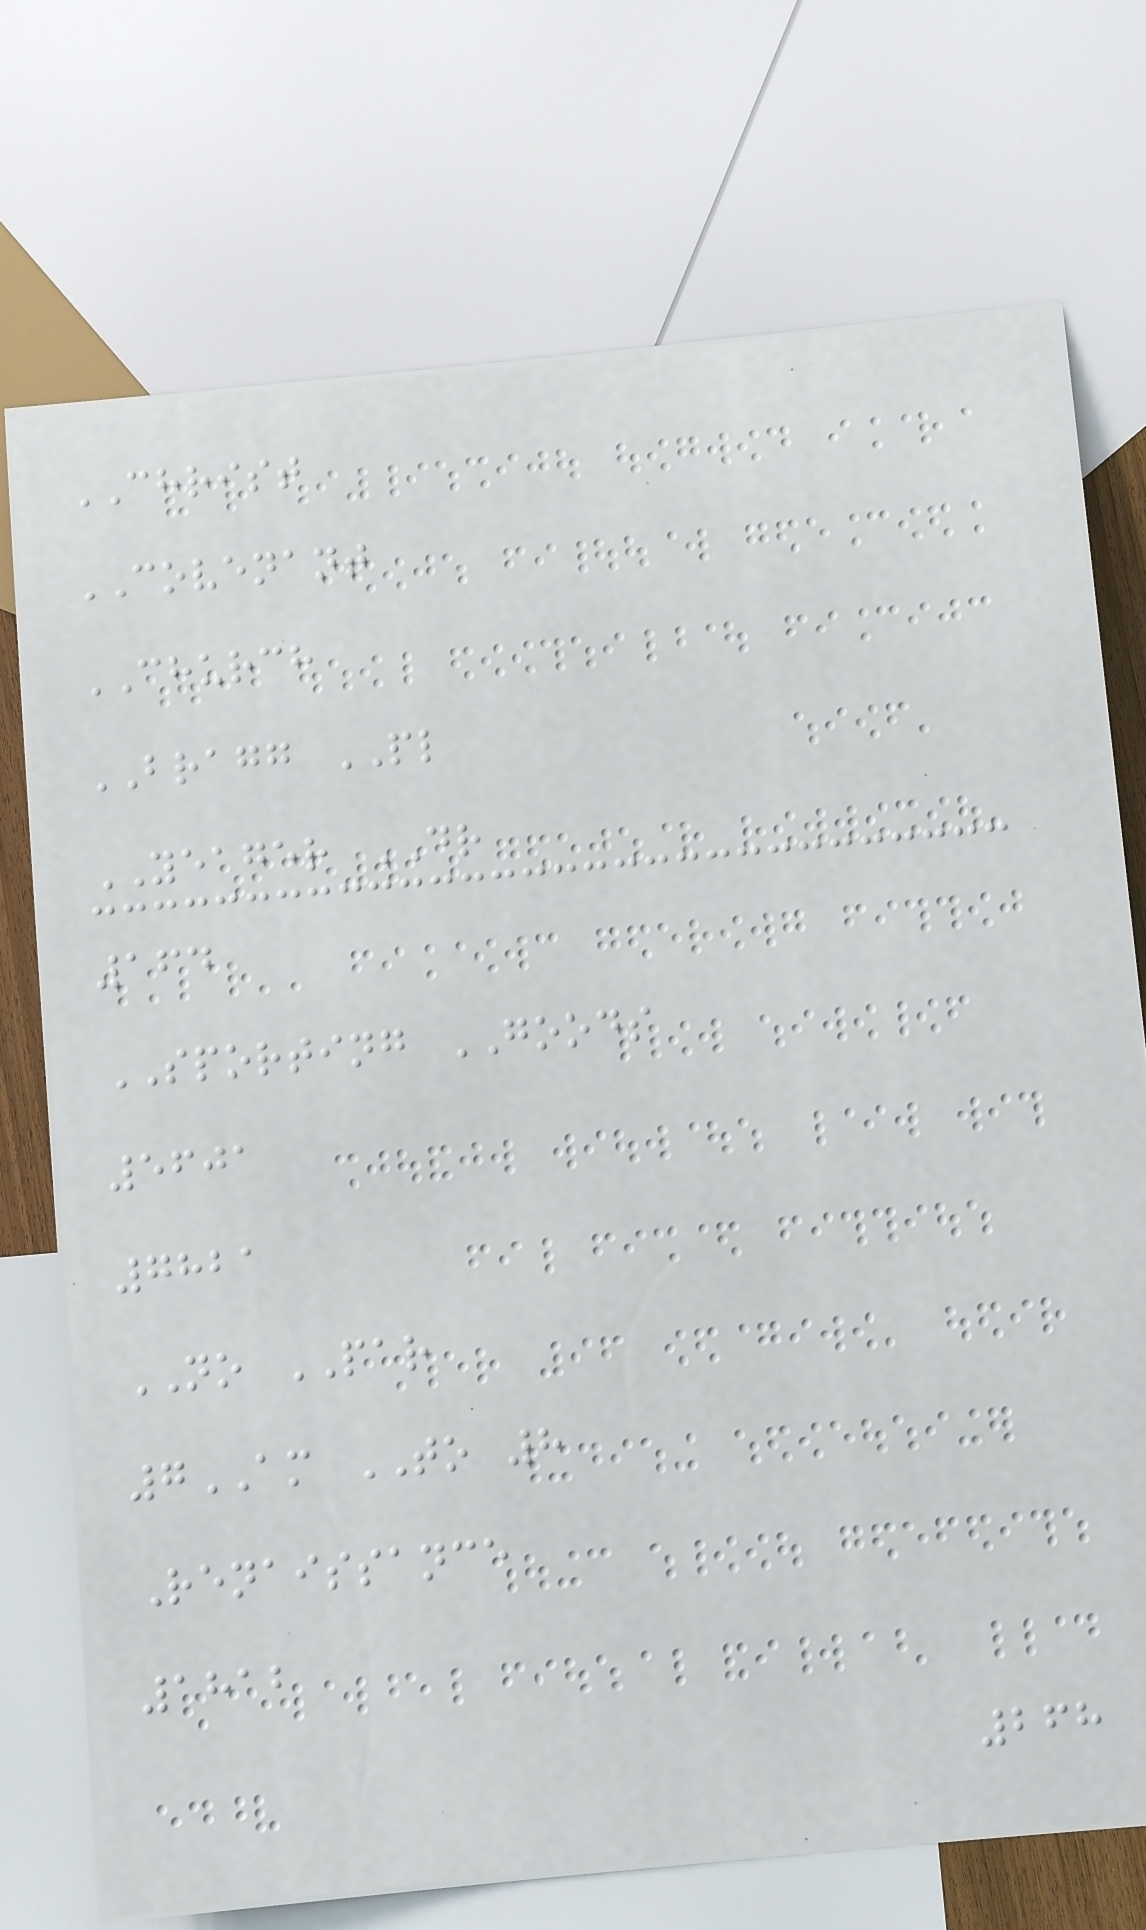CHRIST
COVENANT
CHURCH
BRAGG PL
YEAGER DR
164
SPORTING GOODS
5601
7821
NO PAR
7AM TO 8
Renaissance
1812
268
